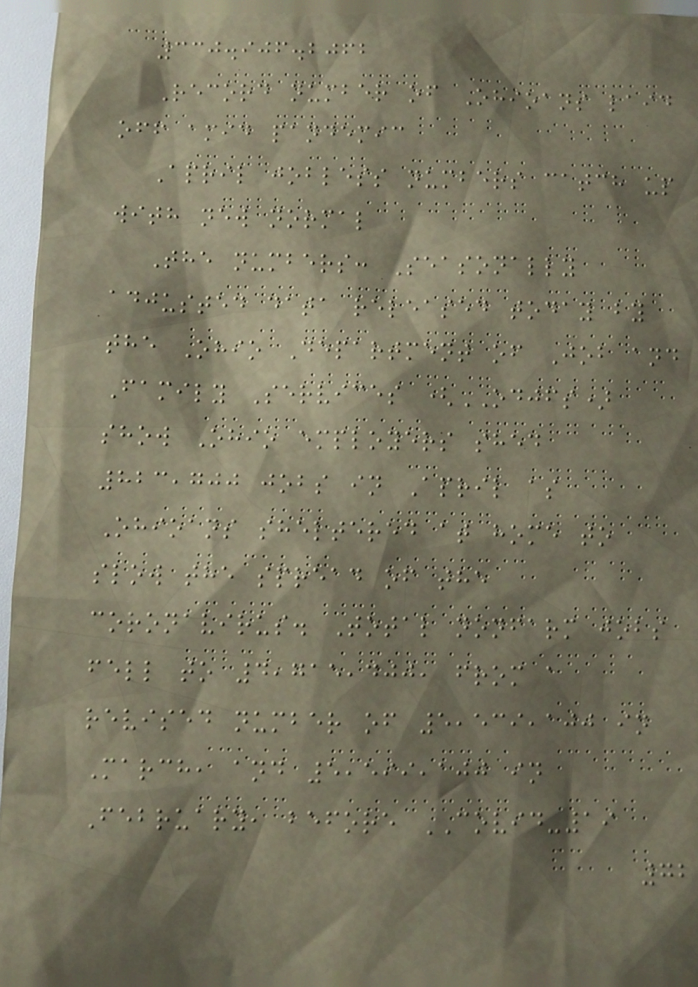330.906.2062
Record number of Ohioans laid
off amid pandemic
April jobless numbers catch up
with new normal
The numbers: Seasonally
adjusted data released today by
the Ohio Department of Job and
Family Services (ODJFS)
show Ohio employers shed
823,700 jobs in April as
Ohioans sheltered at home to
slow the spread of the
coronavirus. Total nonfarm jobs
fell to 4,715,400, from a
revised number of 5,539,100 in
March, and 5,599,100 in
February, before COVID-19
72
